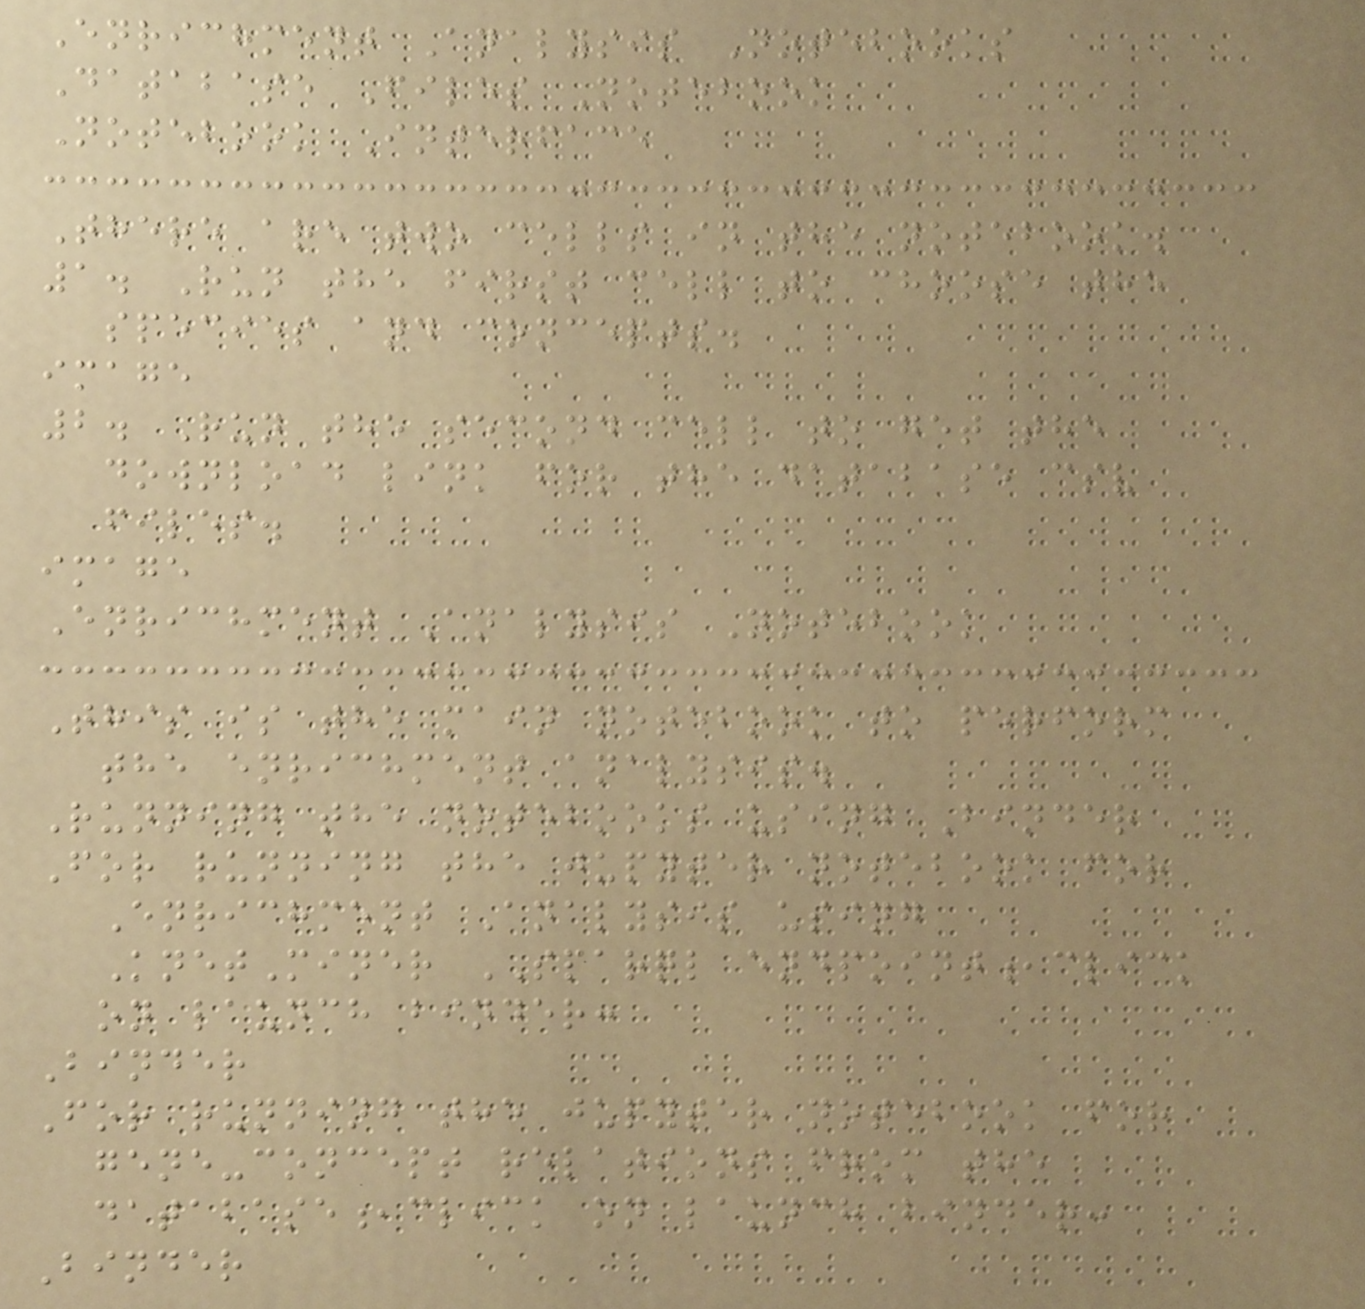Enrichment Analysis Notebooks
Database Files Notebook
Notebook Interface
There are two cells in the notebook.
1. Run the first cell to choose the
species and concepts.
image
2. Run the second cell to get the
download link for the database csv
files.
image
Enrichment Analysis Notebook
This is the main notebook to perform
the enrichment analysis.
Running the notebooks using Binder
For running the jupyter notebook for
Enrichment Analysis using
KnetMiner SPARQL endpoint,click
on launch binder:
Binder
For running the jupyter notebook for
gene-concept relations from the
database,click on launch binder:
Binder
